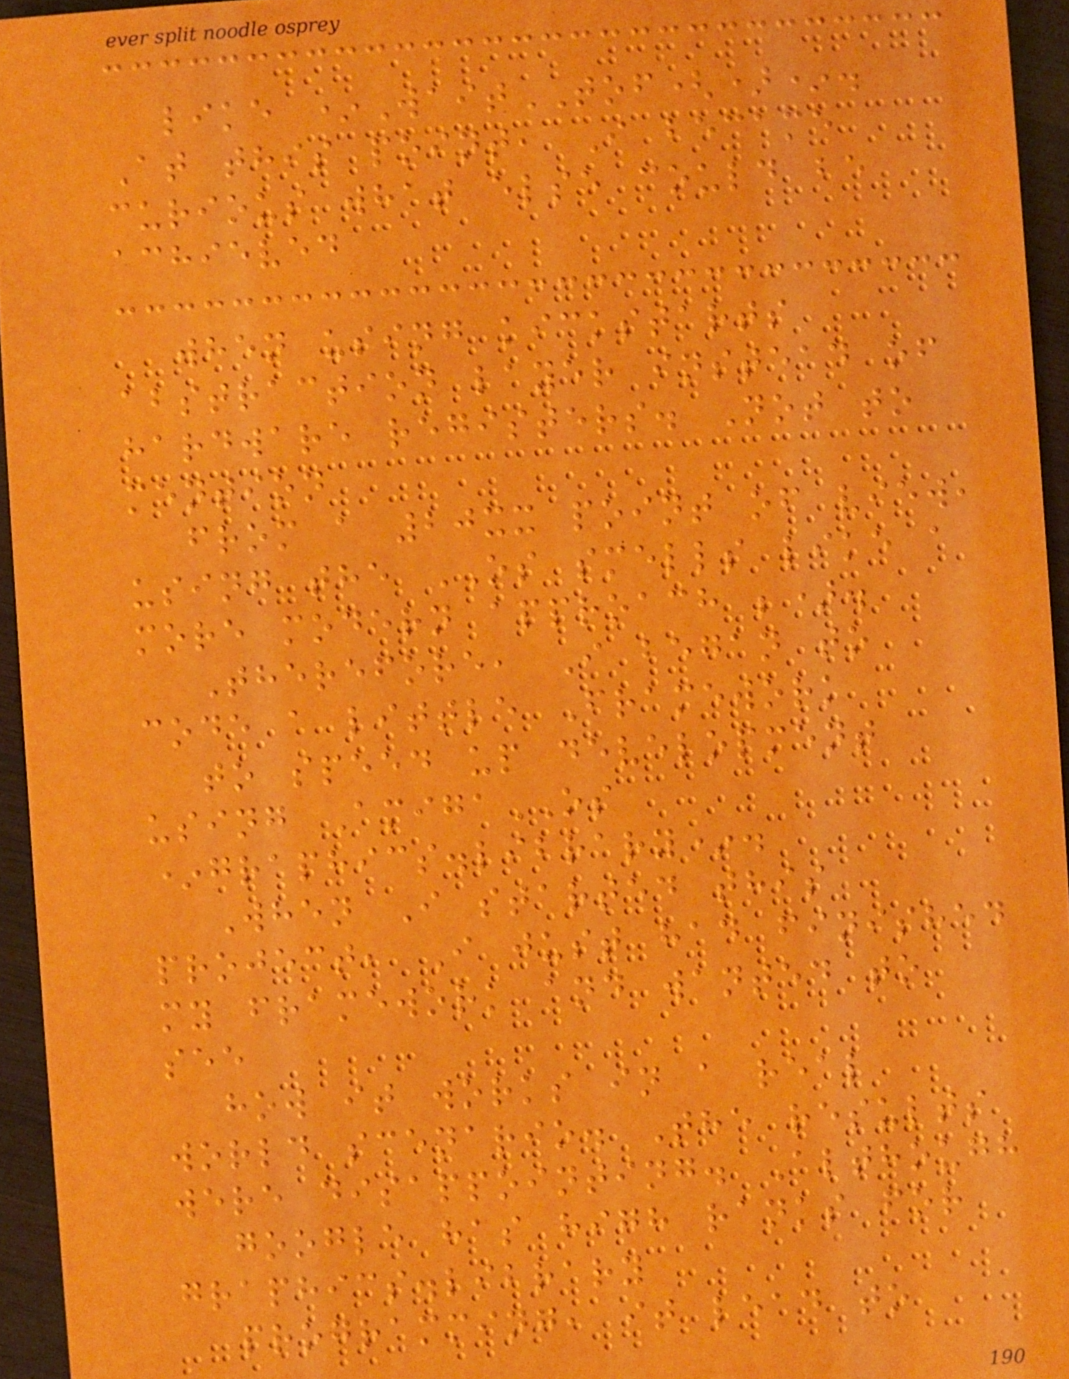like *WaitTOF()*.
At this point, I became
curious what else could be
achieved
when using kickstarts
abstraction layer instead of
hardware registers. Not to
mention
from a 20xx point of view,
using the OS smells like a
more modern approach ;).
Therefore, I began to
code a little Framework
to speed up development
using AmigaOS
*graphics.library*.
When I started this
project, I just had finished
my framework and wanted to
see
how it works in a real
world scenario. The results
were disappointing. Although
google has high ranks for
graphics.library
programming, it lead to
